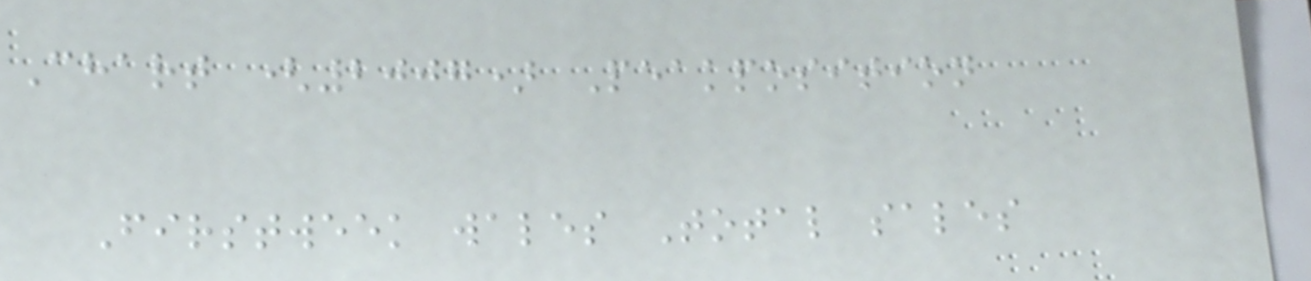Chart (2007) Peakposition
Firstweek wales Total sales
